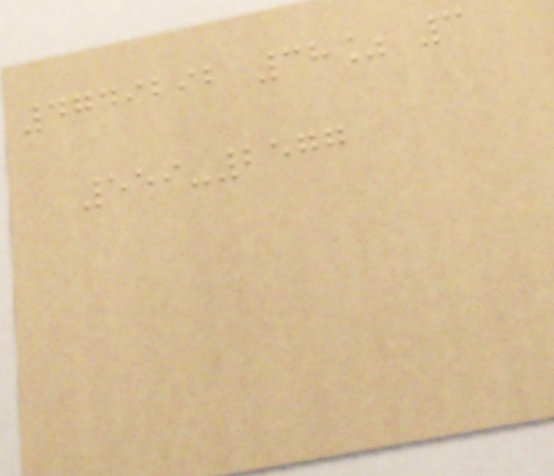4749292 38% 3
559-2577
